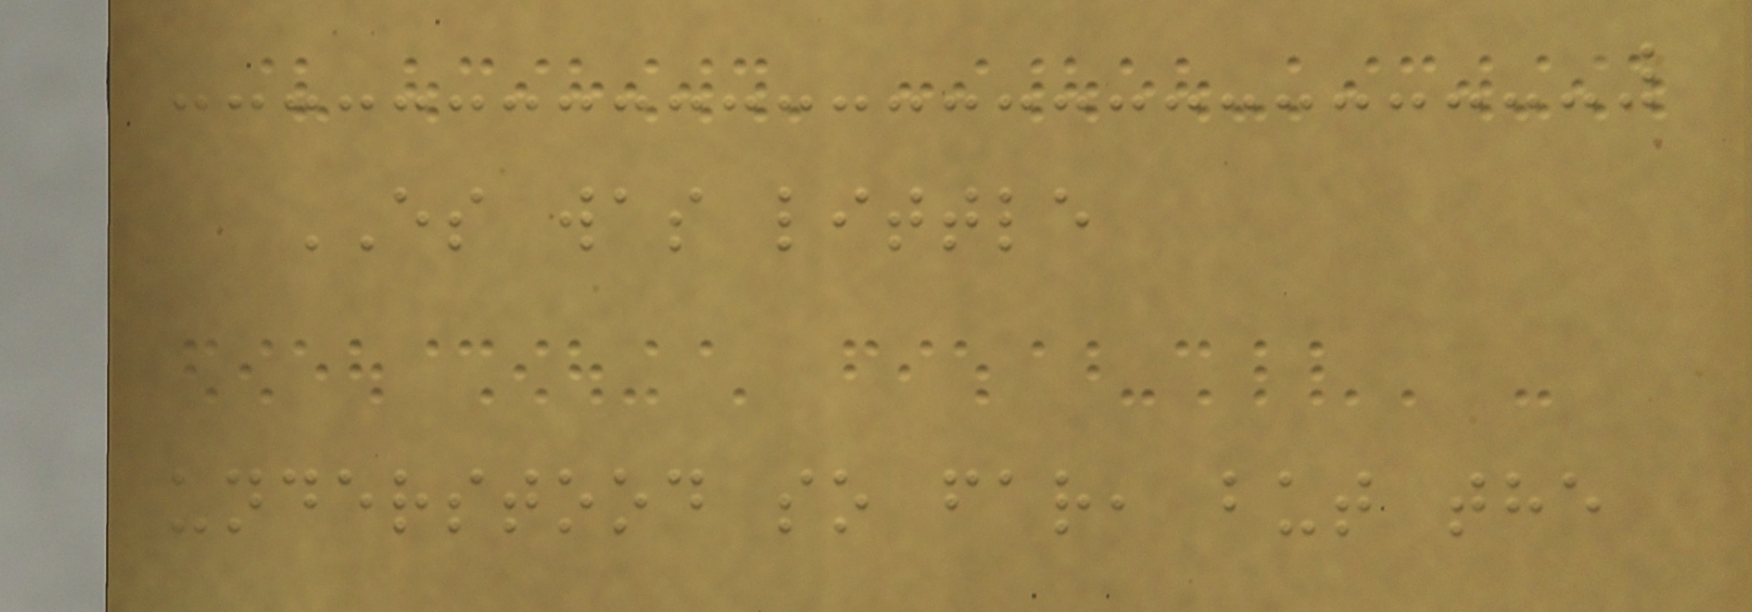ES was little
understood so far, but the
